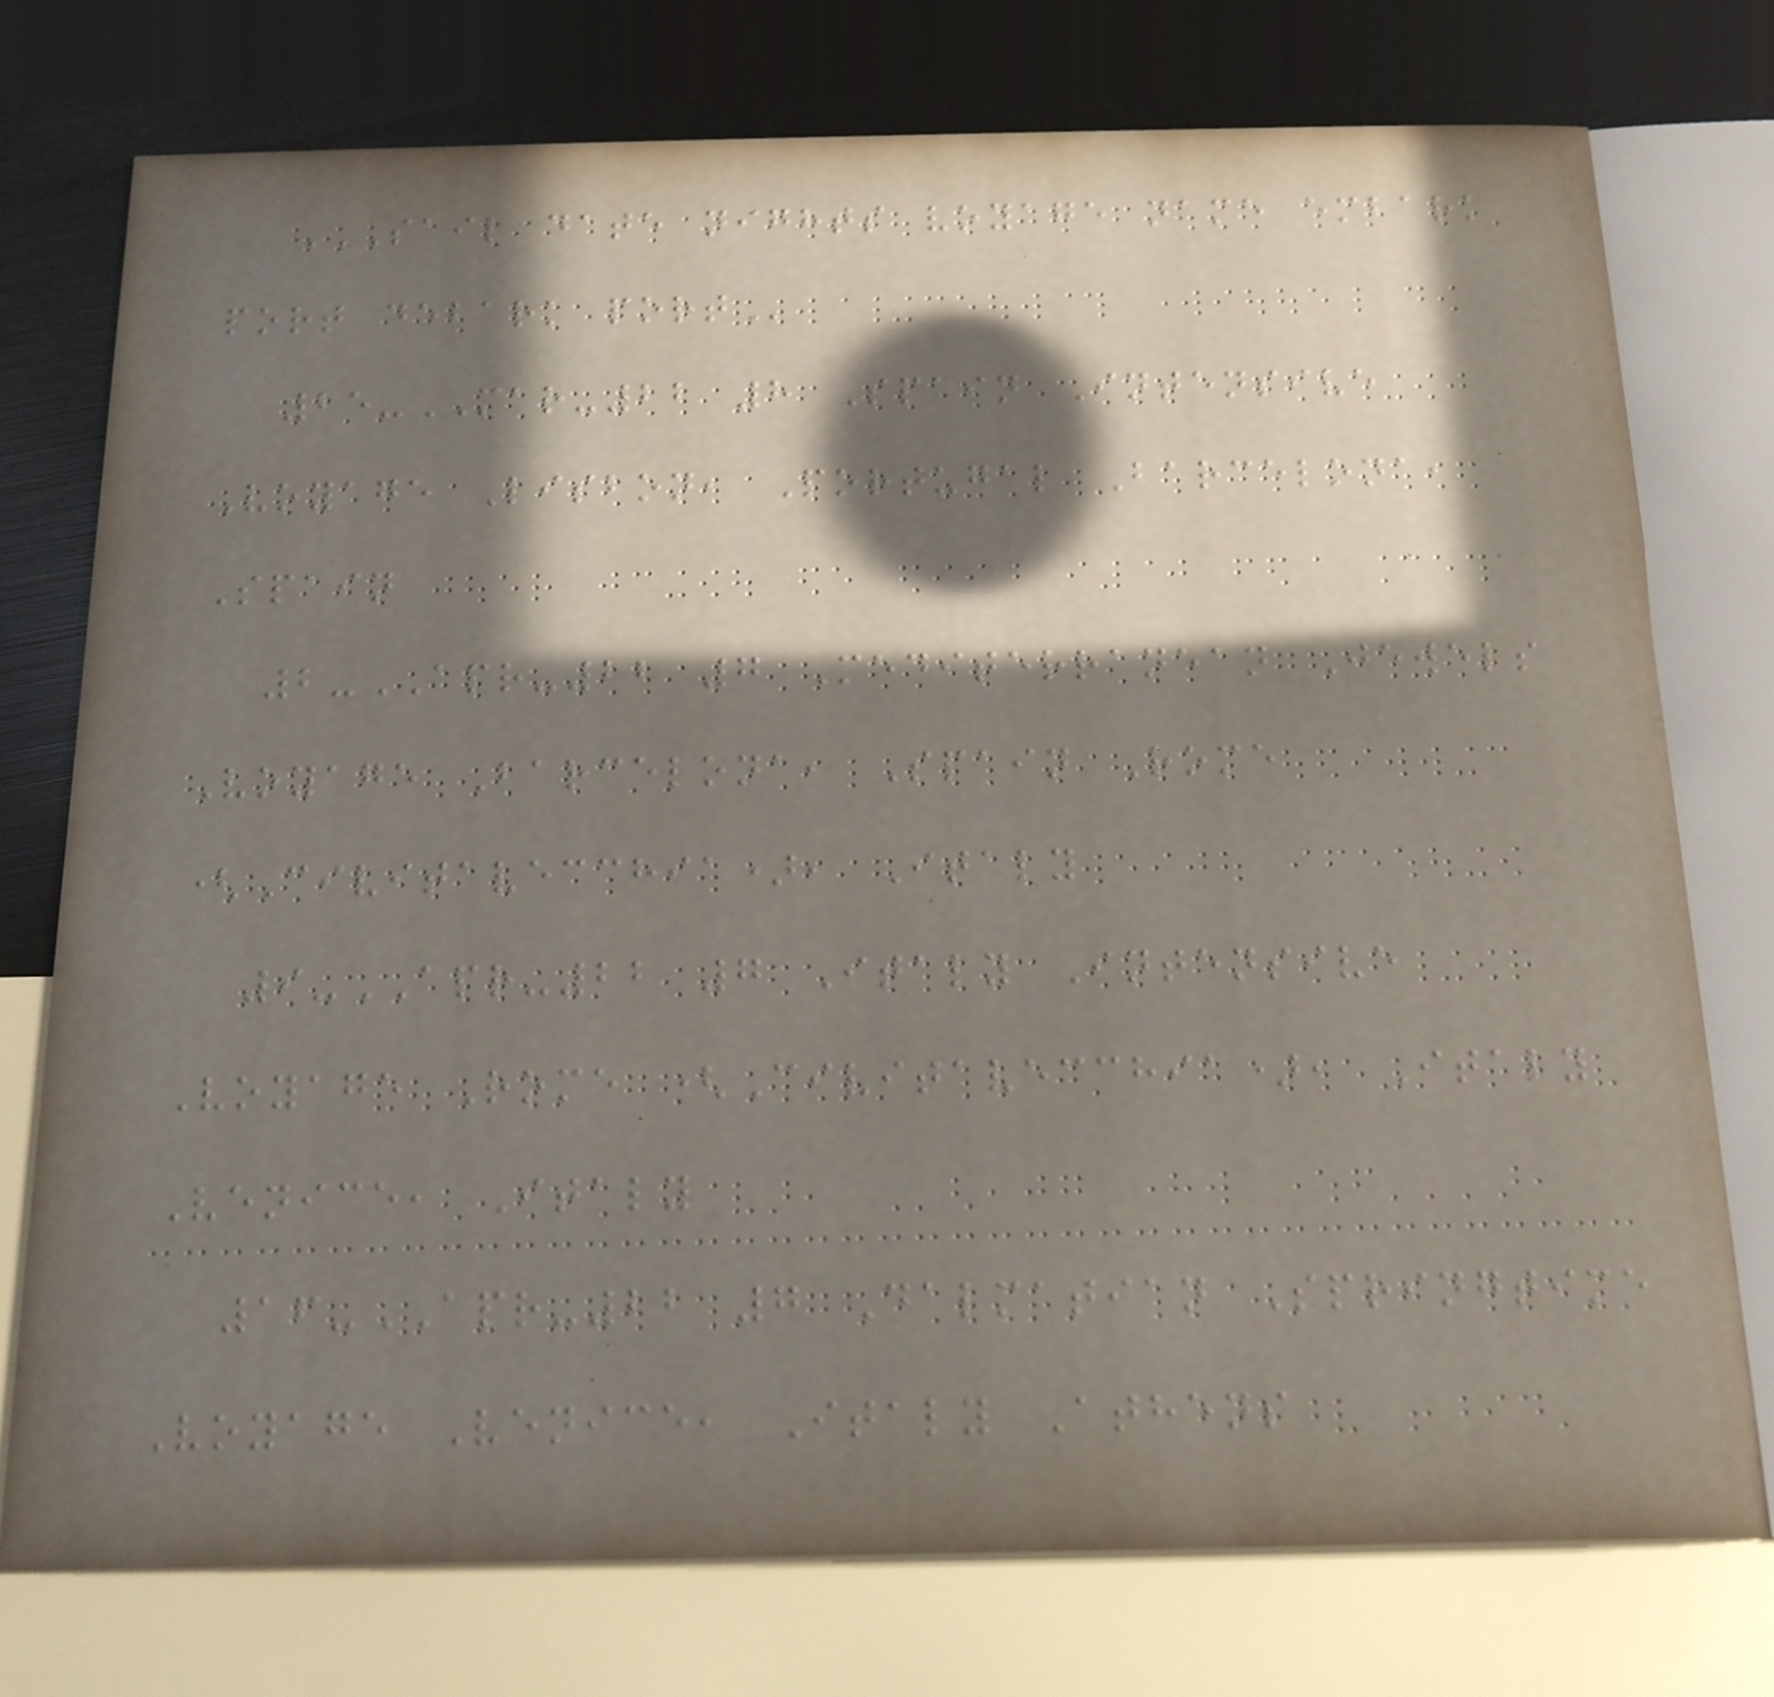SAIL DATE NIGHTS VOYAGE NAME EMBARK
PORT DEBARK PORT
25-MAR-22 8 Spain Intensive
Voyage Lisbon, Portugal Barcelona,
Spain
2-APR-22 7 Mediterranean Jewels
Voyage Barcelona, Spain Rome
(Civitavecchia), Italy
9-APR-22 7 Italy Intensive
Voyage Rome (Civitavecchia), Italy
Venice, Italy
16-APR-22 7 Dalmatian Springtime
Voyage Venice, Italy Athens
